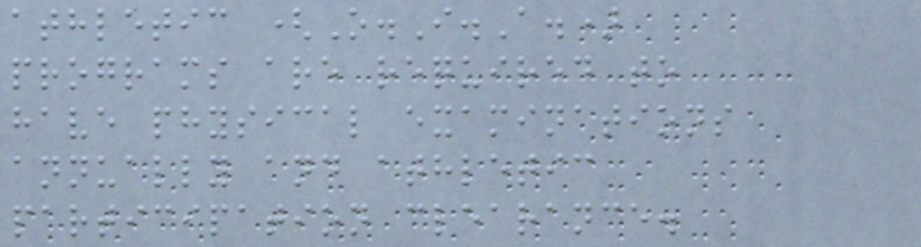athletic (O.I.A.)
programs are required to
have physical examinations
annually and athletic
participation clearance.
